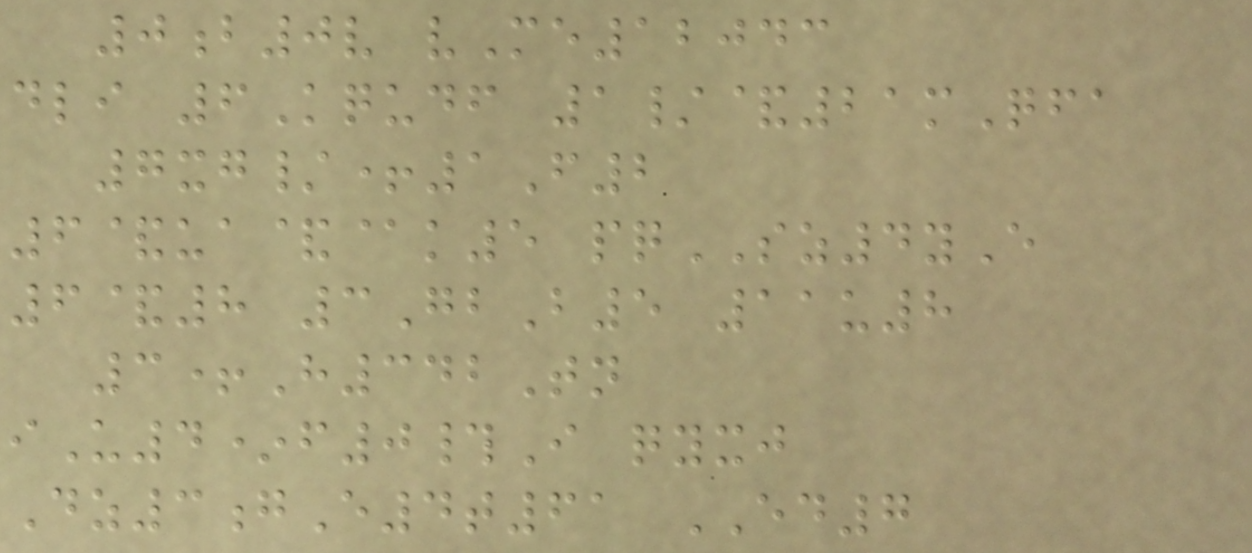0b0v vMe12043
dli 6Kqudf 1/&21mQfa
7xg/+1F2
6&ua&@k5 pqSZ4yE
6&8 3GbB5 11u8
3+H342Tn
iU4*f0#I qyxj
Dz3gE4t61 ED7
